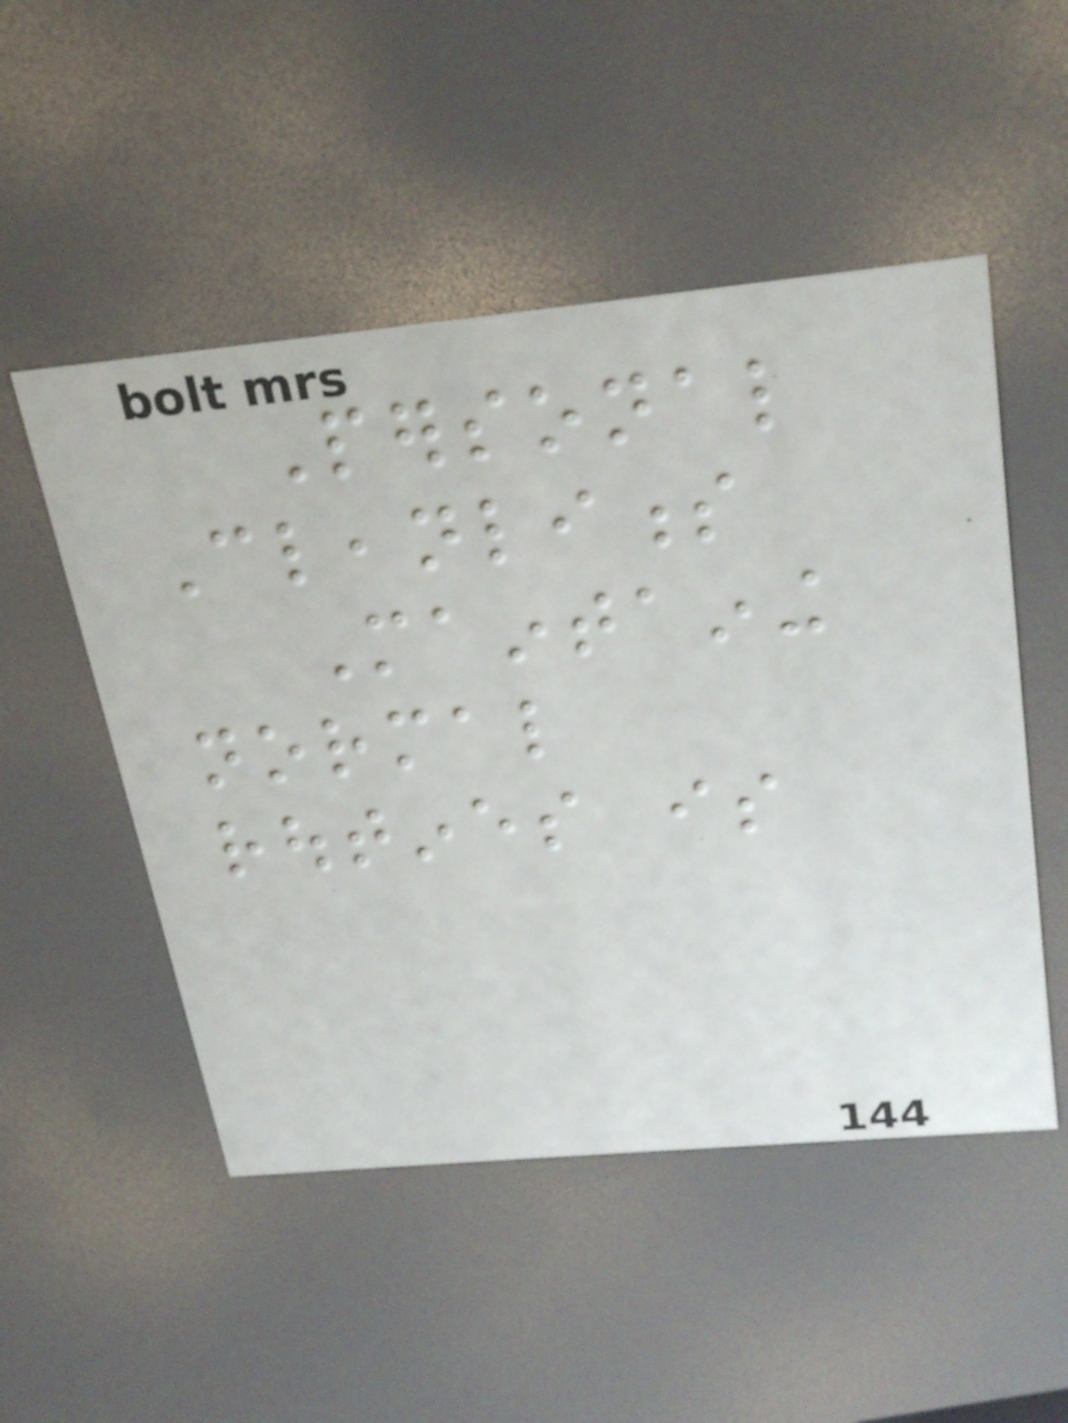Personal
Cleanliness
Maintaining
normal
routines is
